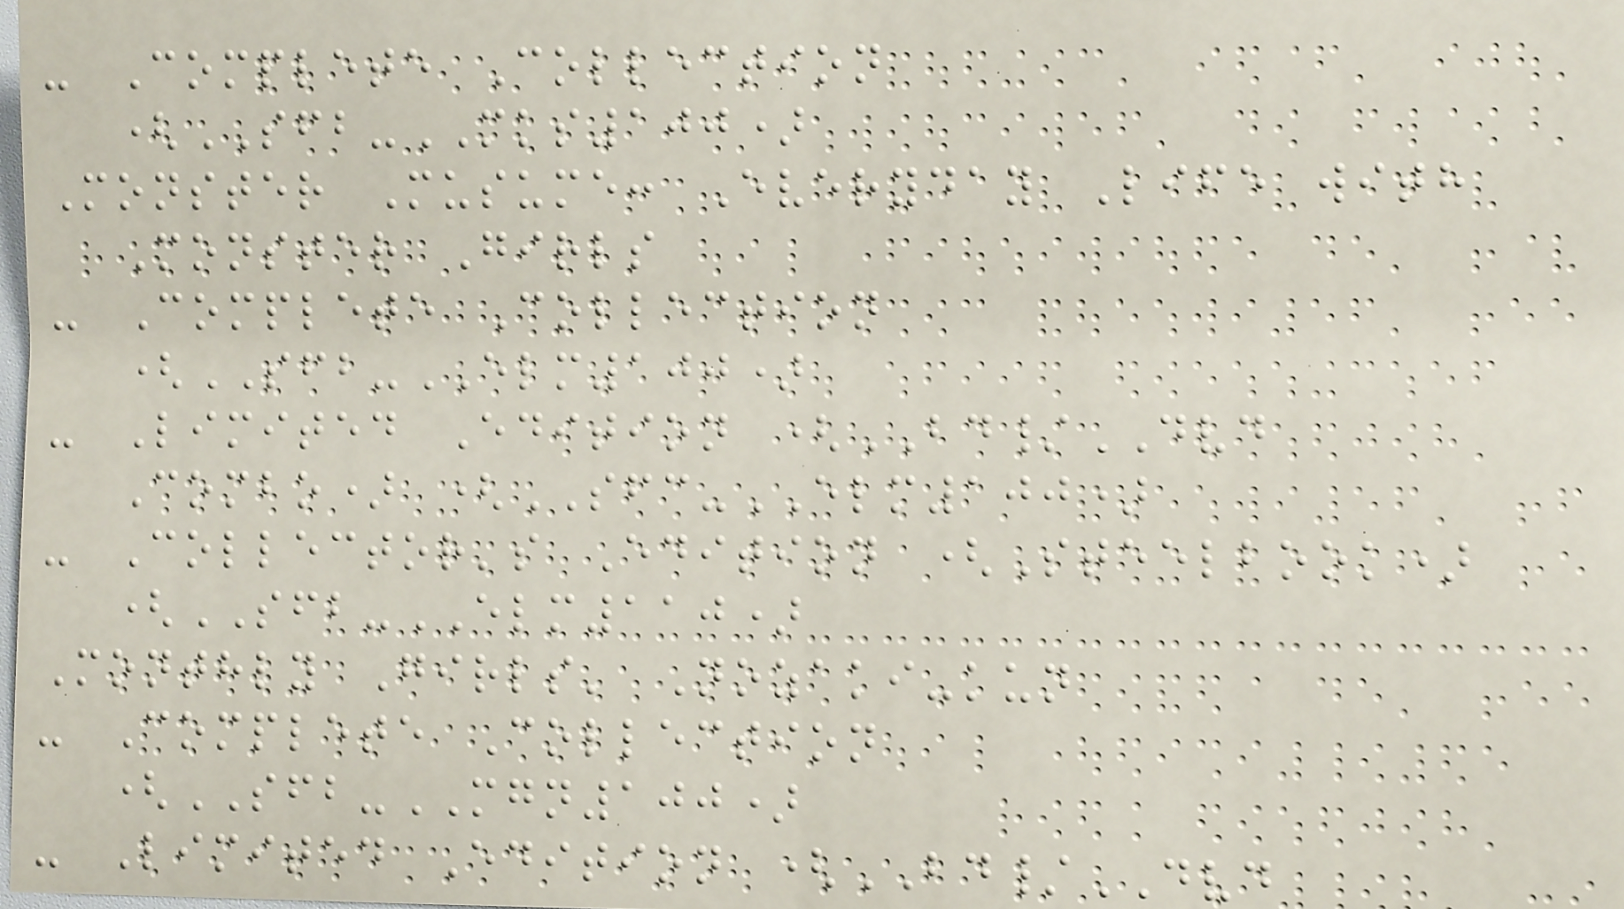- Complete Collection
(SFB-MKS100)
Monster Musume: Everyday Life with
Monster Girls
- Complete Collection
(SFB-ELM100)
- Limited Edition (BD/DVD
Combo) (SFC-ELM100)
- Collector's Edition (Steelbook)
(SFB-ELM110)
Monthly Girls' Nozaki-kun
- Complete Collection
(SFB-MGN100)
- Limited Edition (BD/DVD
